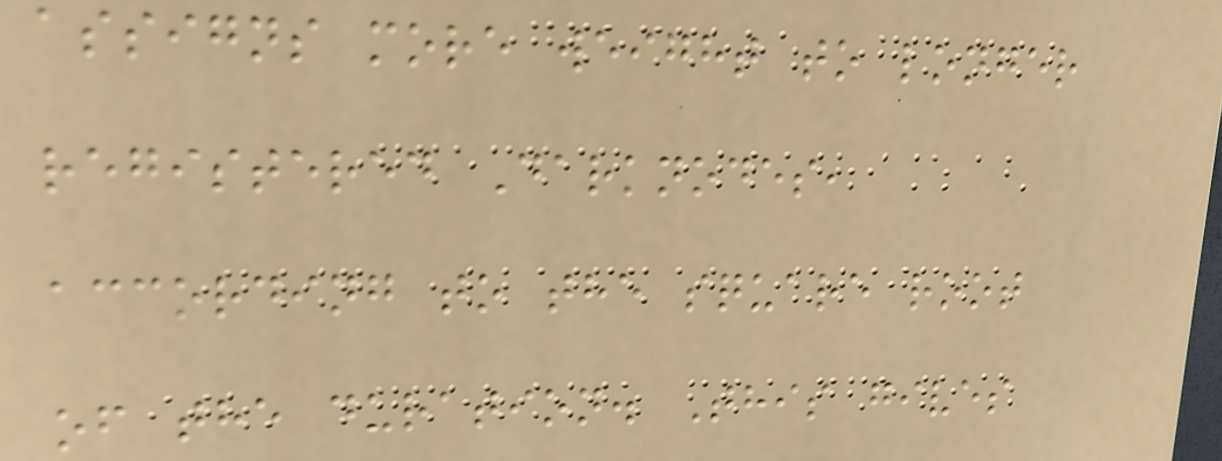assigns more weight to longer
registered Darknodes,
according to the square root
of the duration. This gives
